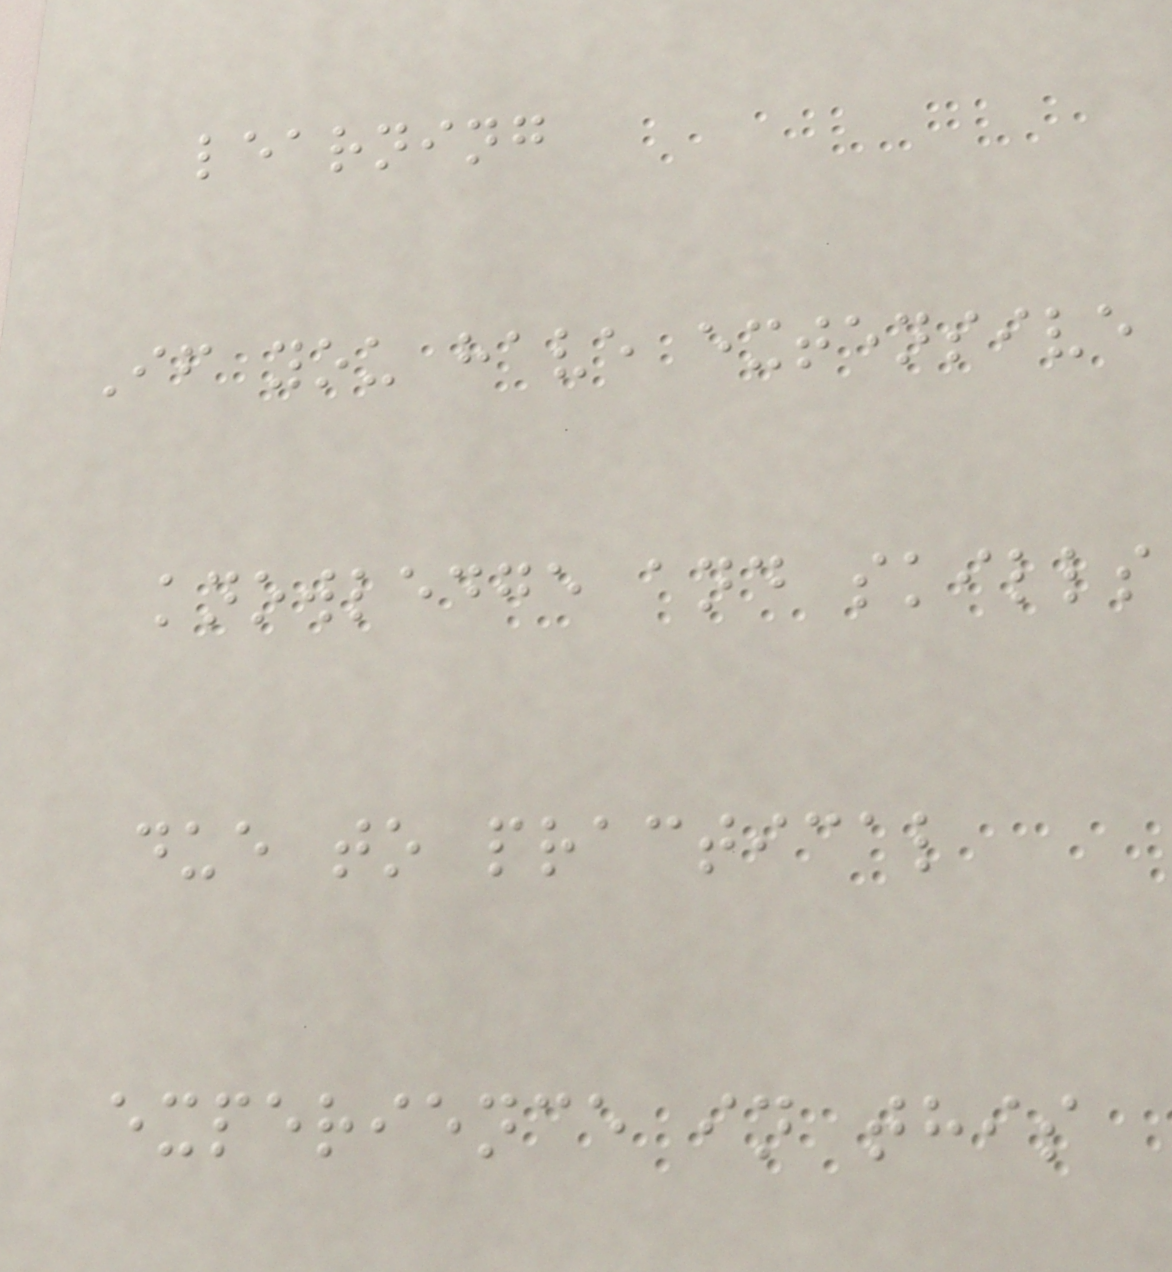learning
If you have extensive
knowledge and skills
due to practical
experience in this
